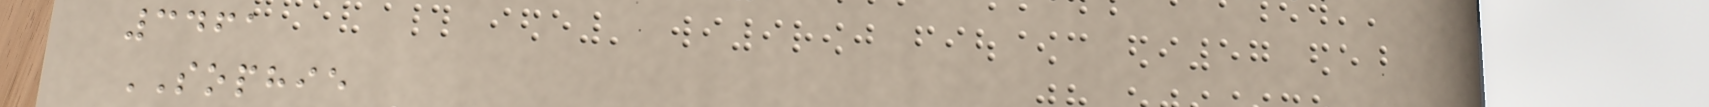3461
SOPHIE
